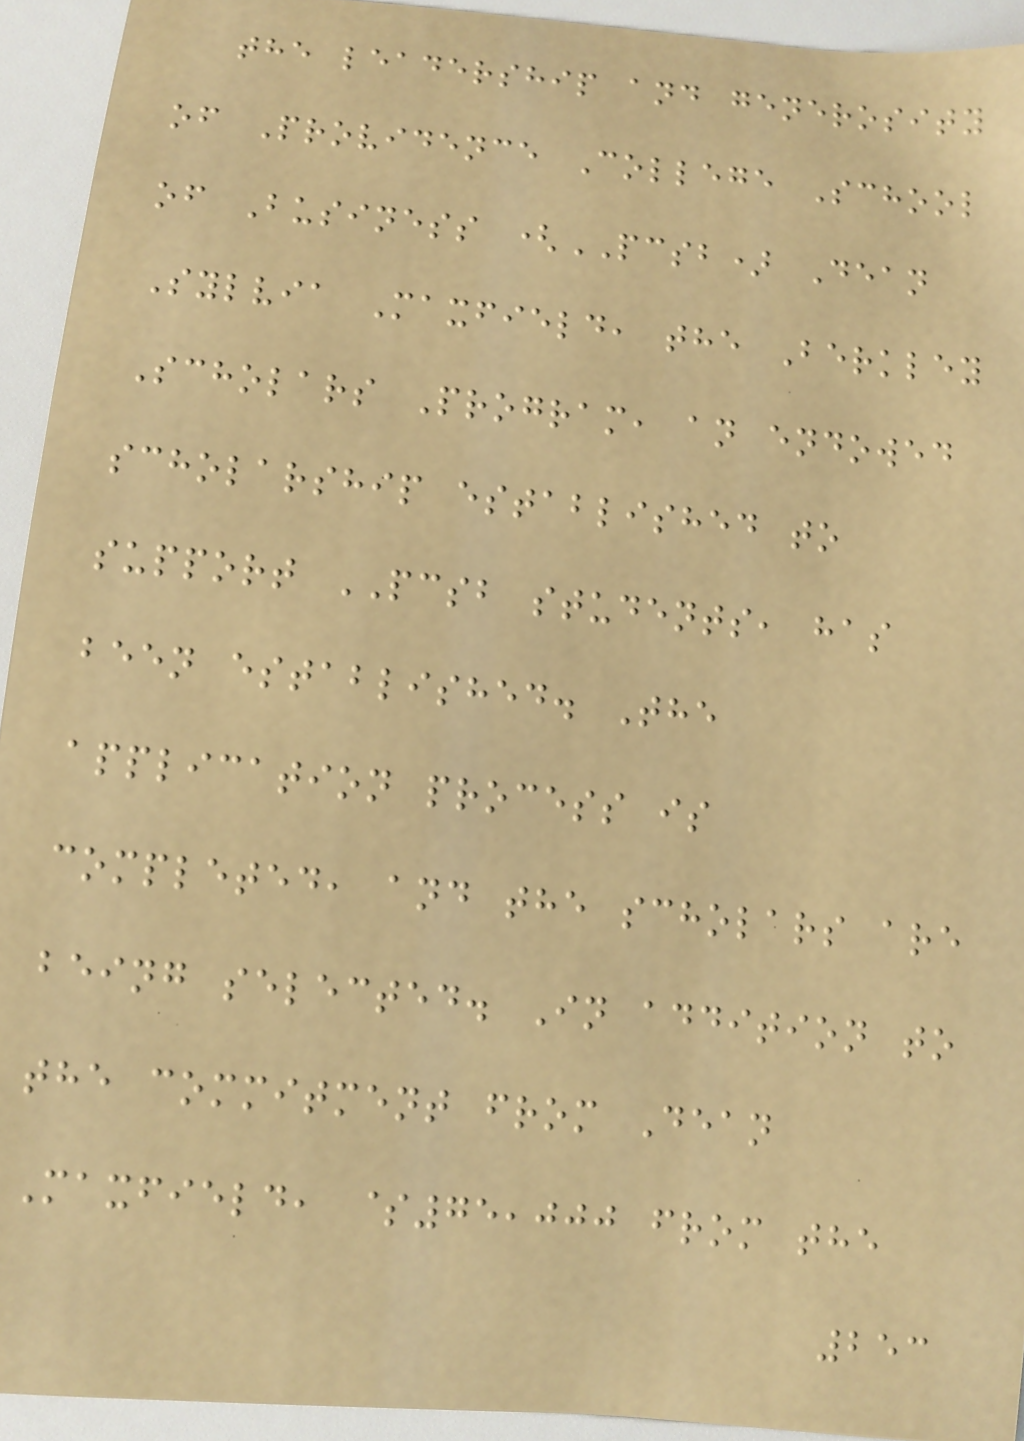the leadership and generosity
of Providence College School
of Business (PCSB) Dean
Sylvia Maxfield, the Berkley
Scholars Program, an endowed
scholarship established to
support PCSB students, has
been established. The
application process is
completed, and the scholars are
being selected. In addition to
the commitment from Dean
Maxfield, $75,000 from the
253
